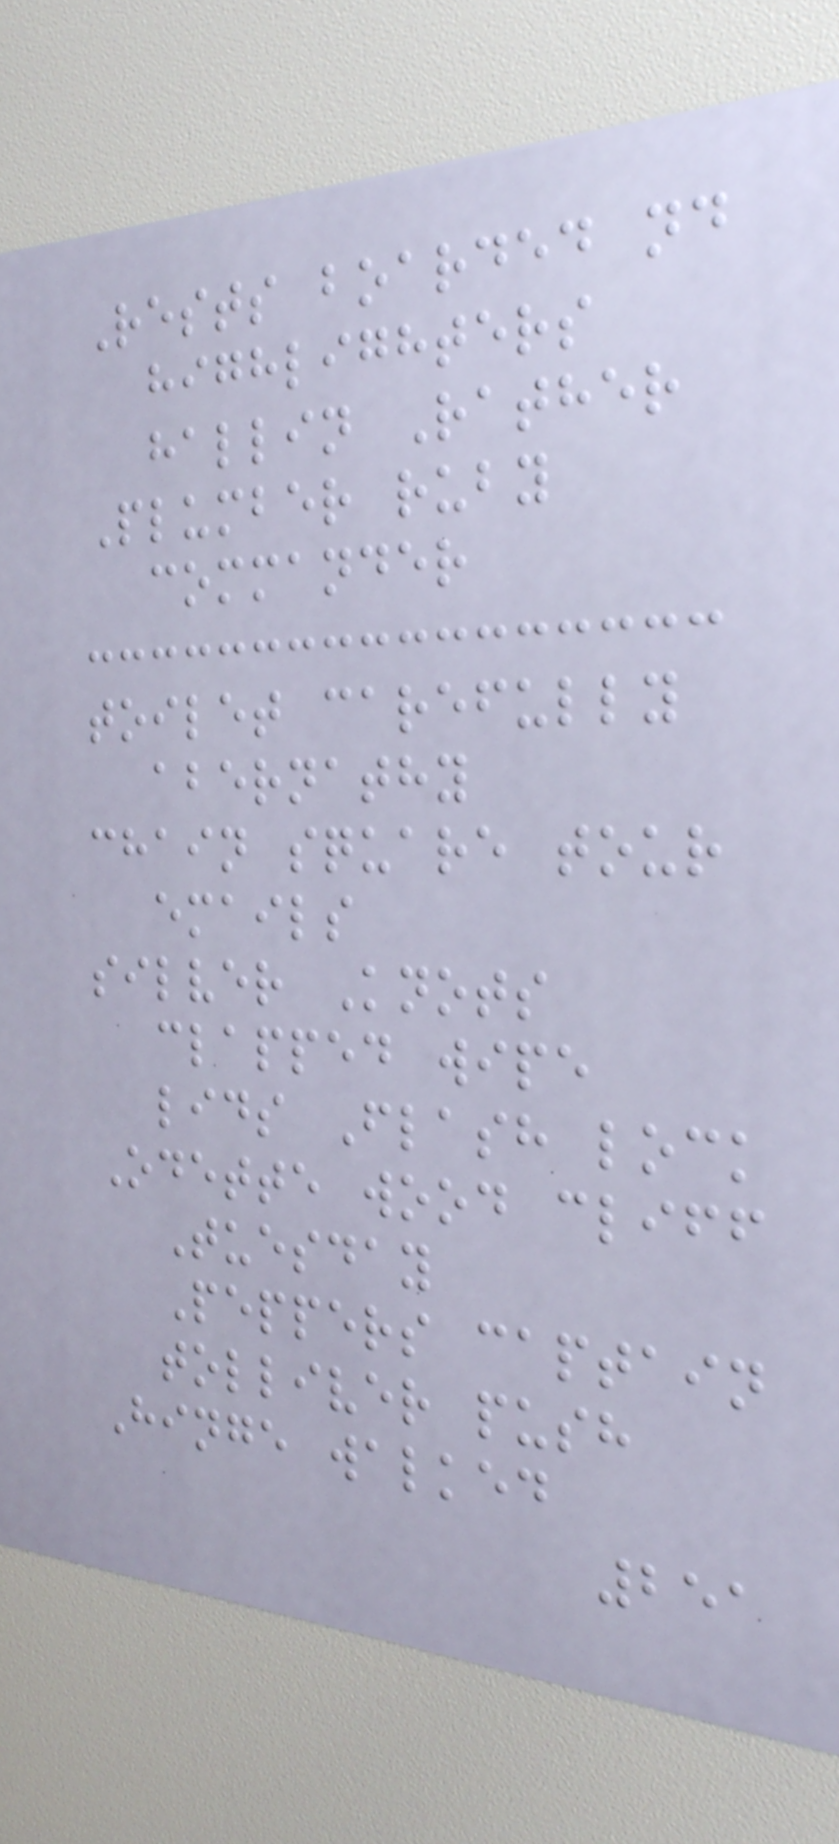Rests boarded nd
highlighters
hallin Rather
Plumber ruby
commander
toilet carefully
abernathy
chain square tour
emails
silver Knots
clapped wipe
lids Flash lock
Odette wood cliff
Tuesday
Peppers captain
tolliver push
Hinge walked
251
